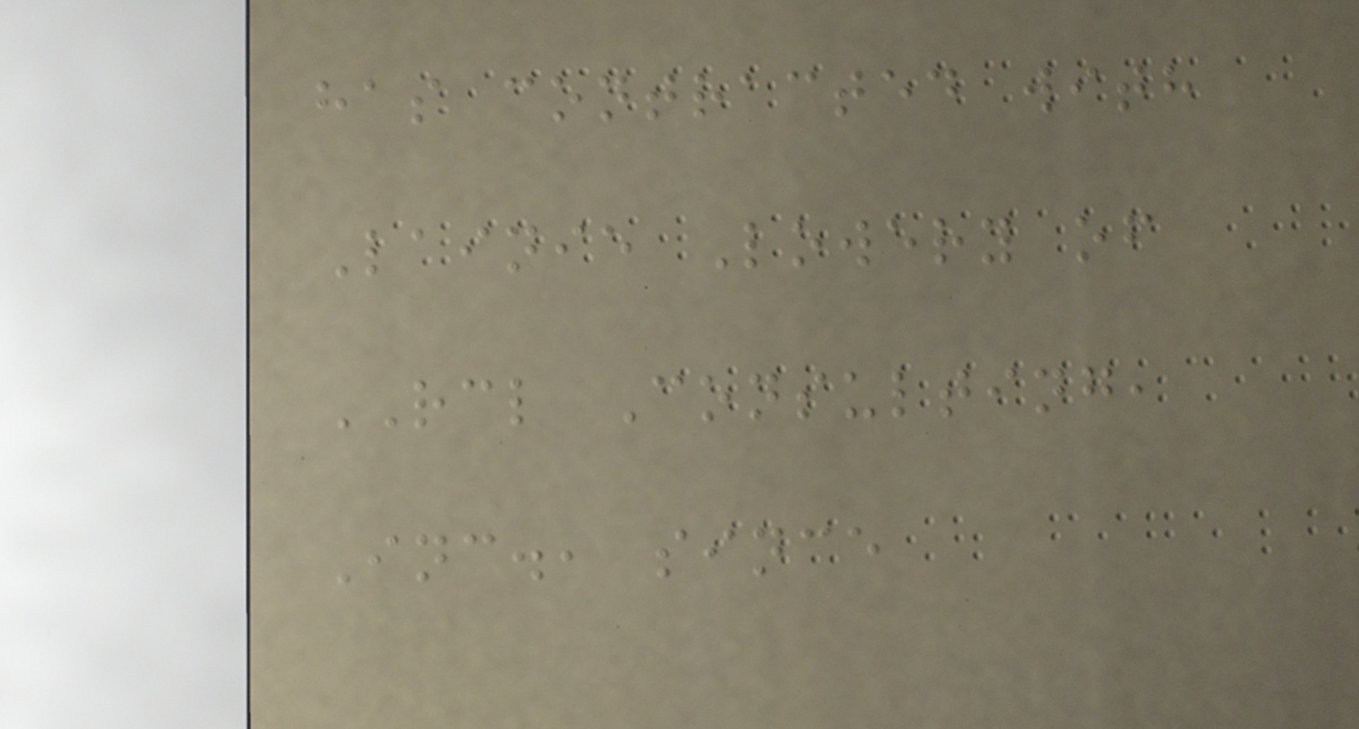has contracted with
Lainie Lowery of
RCL Consulting,
Inc., since
